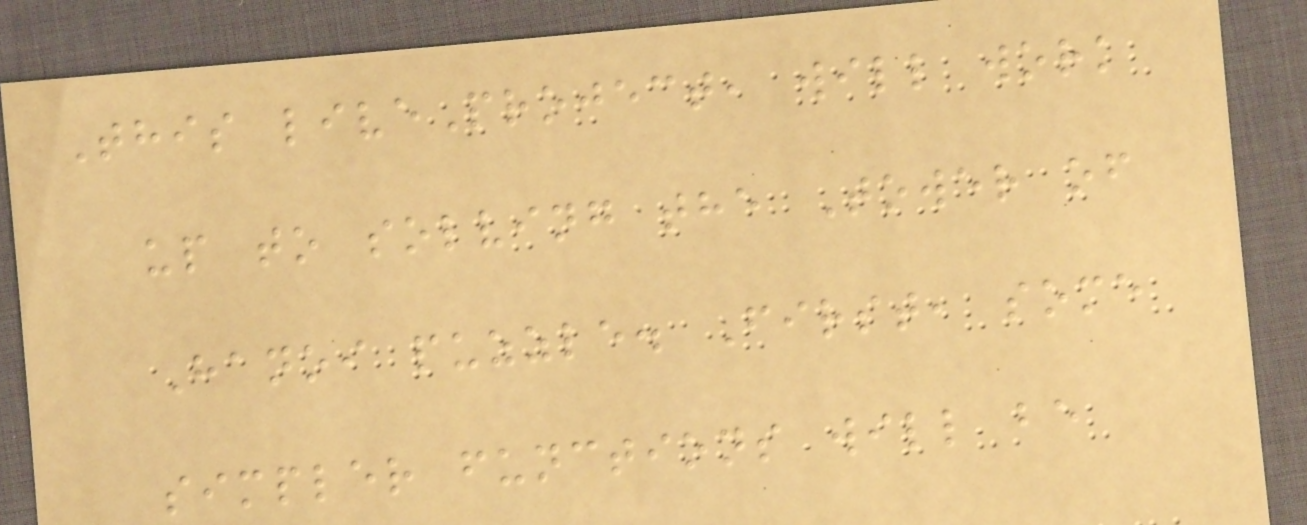This liveProject, will work
up to solving the Tower of
Hanoi puzzle. First, some
simpler functions will be
